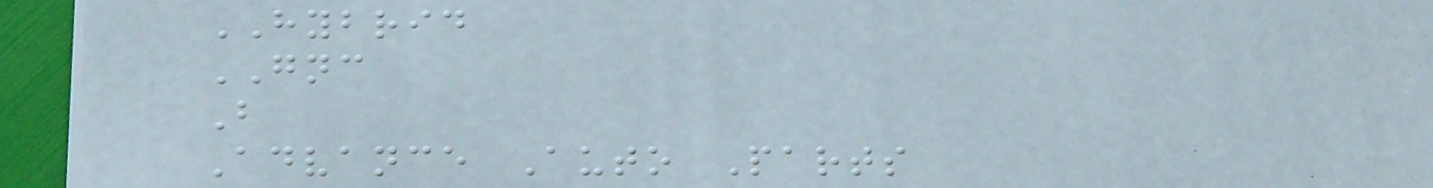HYBRID
GNC
B
Advance Auto Parts
